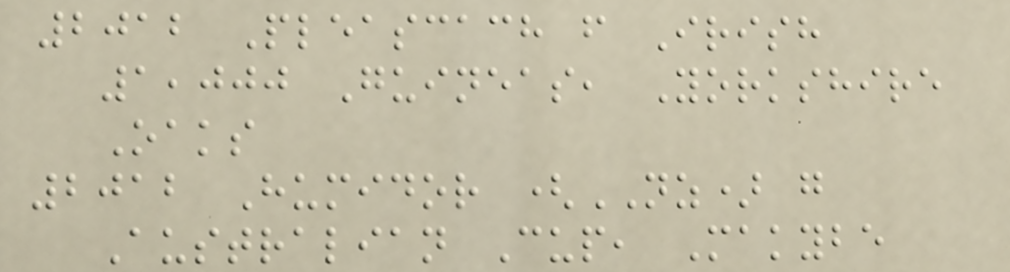2012 Pleascach f Irish
1,000 Guineas, Yorkshire
Oaks
2012 Humidor (NZ) g
Australian Cup, Makybe
